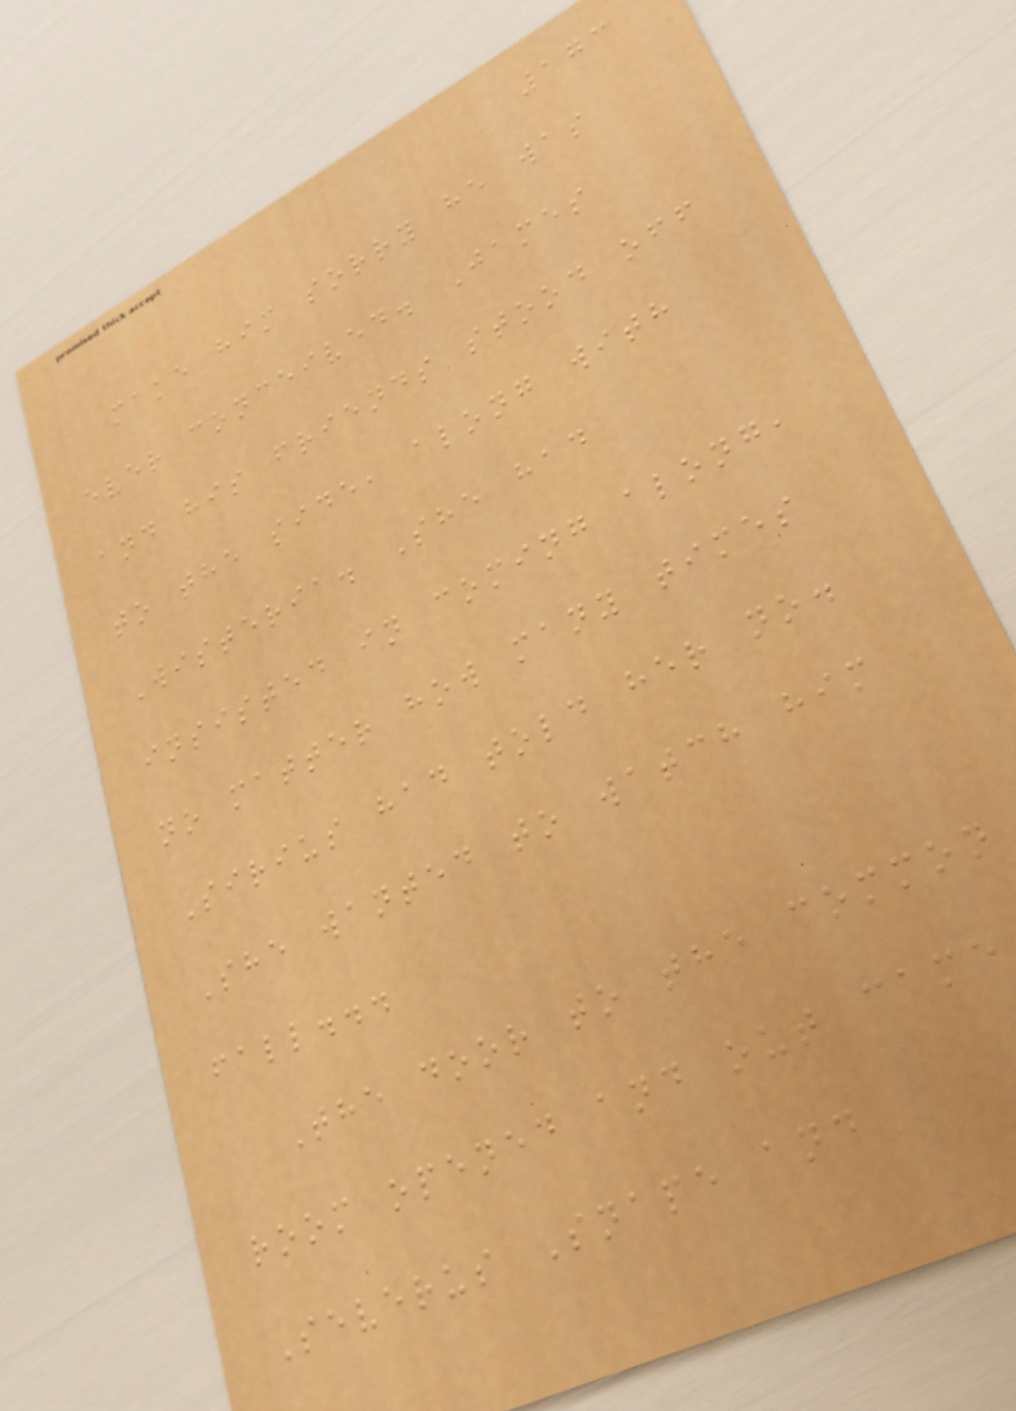173
make him sorry he was
ever conceived. James
and his friends stood off
to the side, along with
Wisteria. She had
insisted in coming along,
no matter how many times
Sirius had told her no.
She wanted to watch him
fall...
The door to the common
room opened and out came
Severus Snape and
